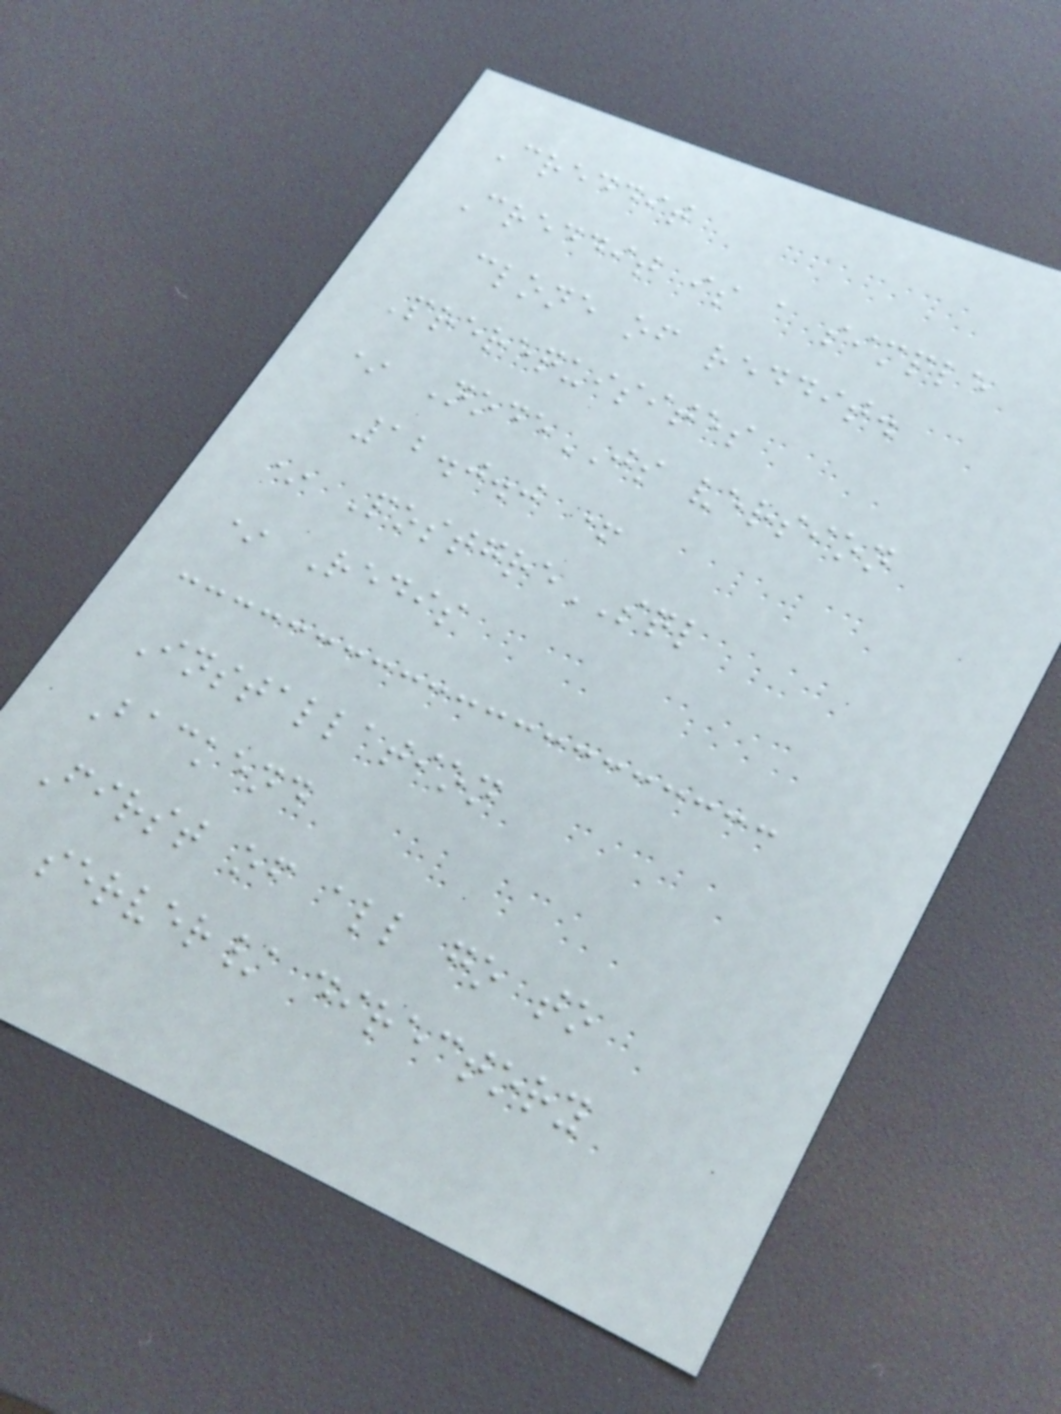Creddit
Creddit is a simple
clone of reddit.
Prerequisites
* NodeJS version
12.0.0 +
* PostgreSQL
* Redis
Installation
Backend
First of all go to
server/ directory
